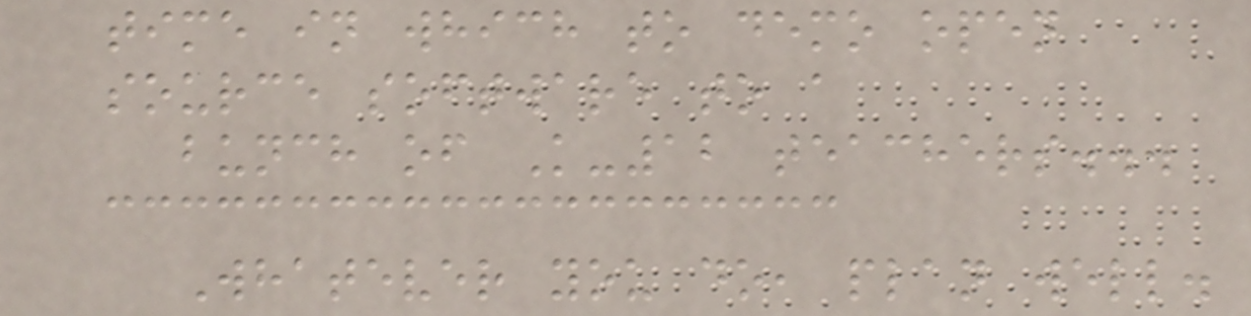time in which to demo open
source software to a
bunch of K-12 teachers...
Whatever you do, plan well.
